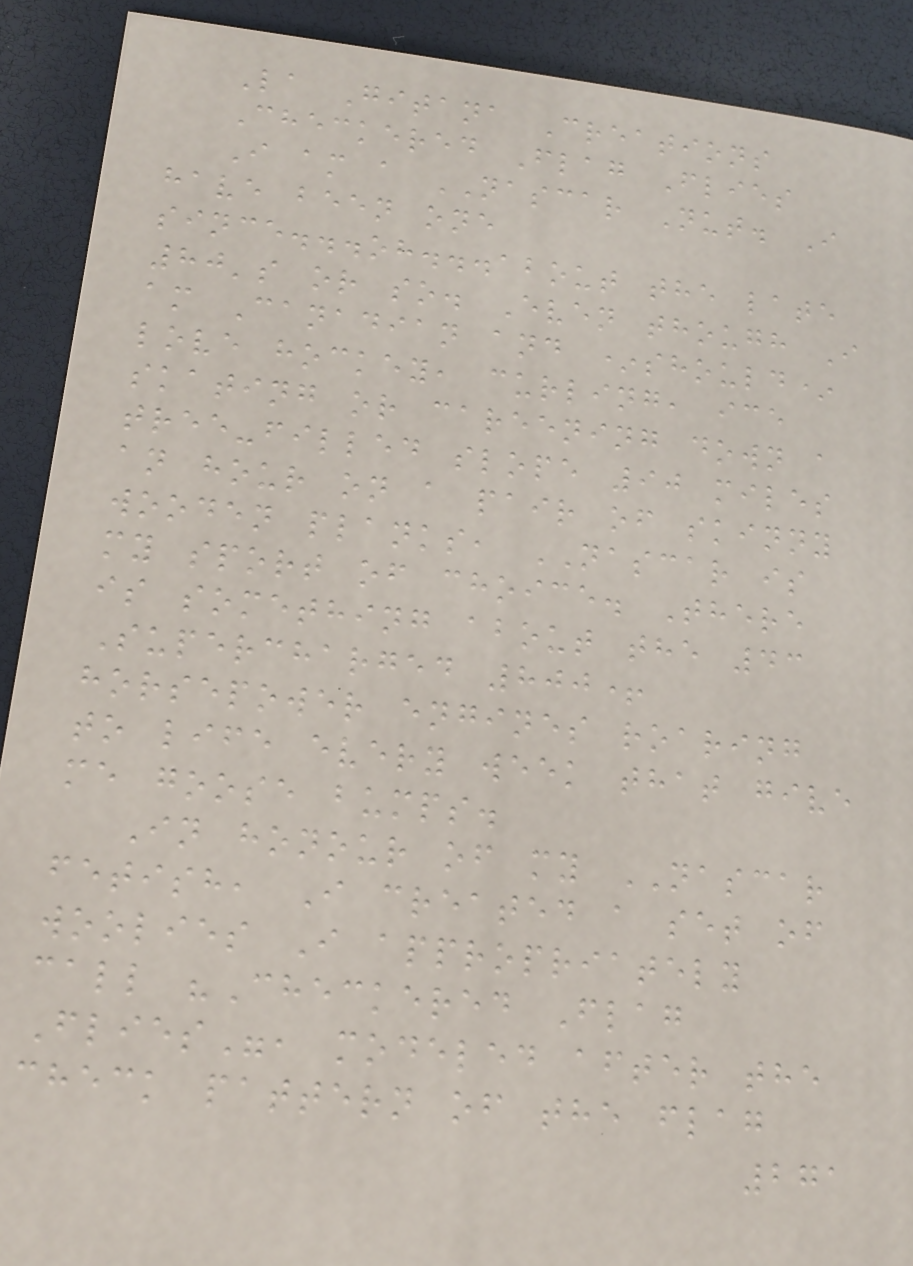La Gitana Creations
Checkered Flag Flies
I am a NASCAR Nut. I
have been one
since...oh...about the late
80's or so. Even though I
am Canadian and *should*
love hockey, curling, ice
skating or careening down a
tree-filled slope 90 miles
an hour on a pair of skinny
wooden planks, NASCAR is
my sport of choice. There
is something about the 43
Supercharged 800+
horsepower engines roaring
to life every week that give
me goose bumps.
In honour of my NASCAR
fetish, I created a set of
woolies I appropriately
call "Checkered Flag
Flies", modeled after the
check pattern of the flag
271
